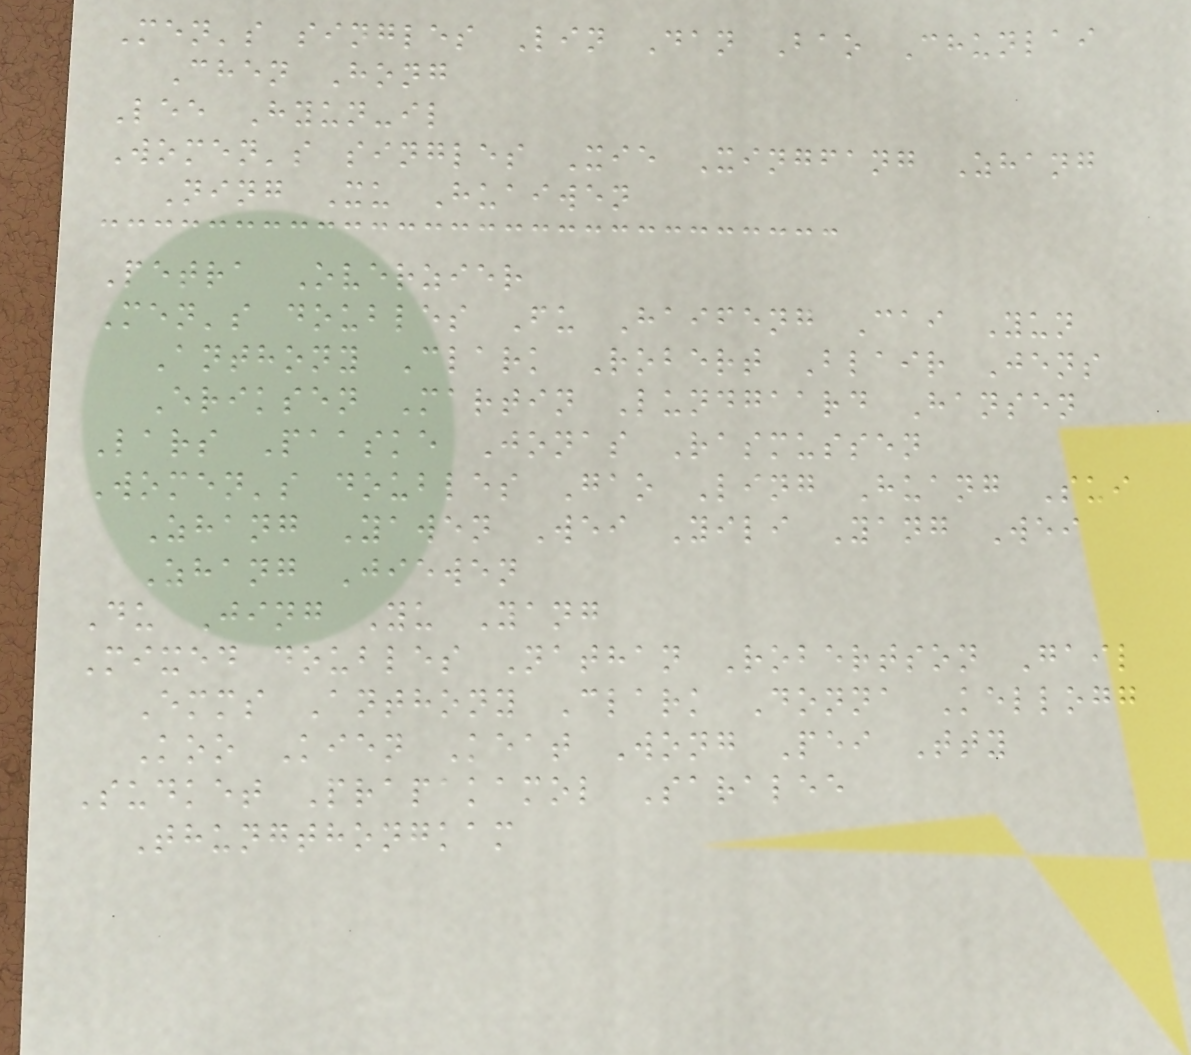Men's singles Lin Dan Bao Chunlai
Chen Hong
Lee Hyun-il
Women's singles Xie Xingfang Zhang
Ning Xu Huaiwen
Petra Overzier
Men's doubles Fu Haifeng Cai Yun
Anthony Clark Robert Blair Jens
Eriksen Martin Lundgaard Hansen
Lars Paaske Jonas Rasmussen
Women's doubles Gao Ling Huang Sui
Zhang Yawen Wei Yili Yang Wei
Zhang Jiewen
Du Jing Yu Yang
Mixed doubles Nathan Robertson Gail
Emms Anthony Clark Donna Kellogg
Koo Kien Keat Wong Pei Tty
Sudket Prapakamol Saralee
Thungthongkam
